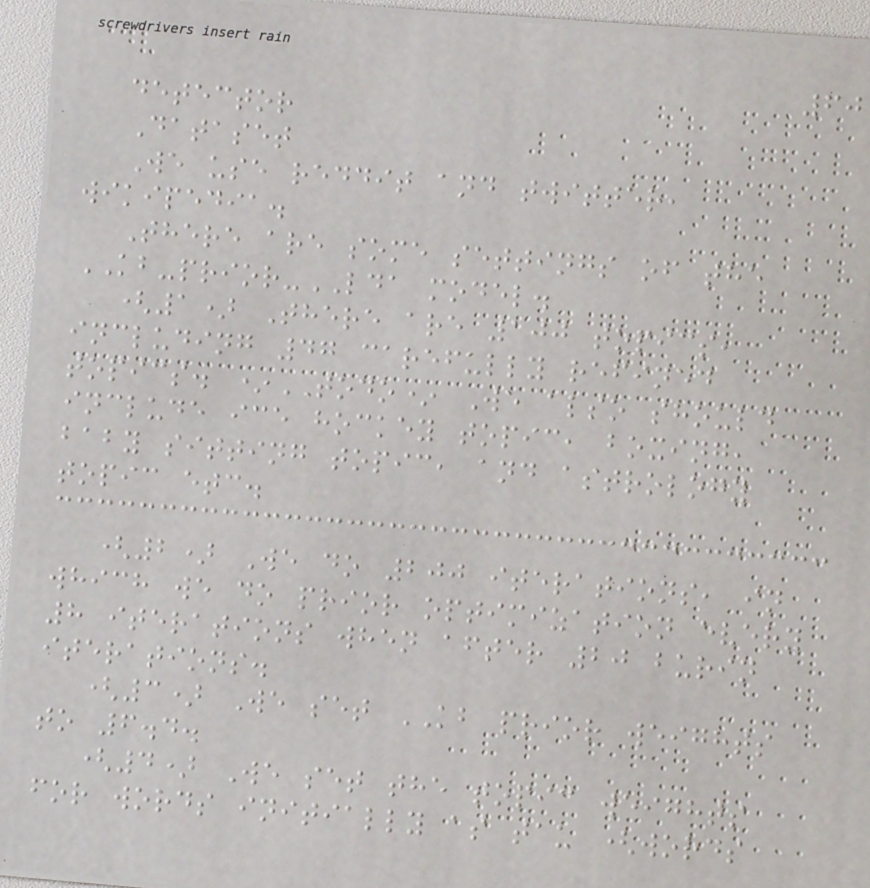60
detector
Dataset
We use reddit and twitter,
wikipedia.
There are some settings of the
KB-prior-LDA model.
(1) There are 100 topics,
including 47 carefully refined
topics. *TODO* We also should
include ice hockey topic, boxing,
baby sitting topic, and astrology
topic etc.
(2) We do 200 iterations, in
which we do prior optimization every
8 iterations when after 20 burin
iterations.
(3) We set KB prior weights
to 6.4.
(4) We set the topic weights
for words initially as tau (words
